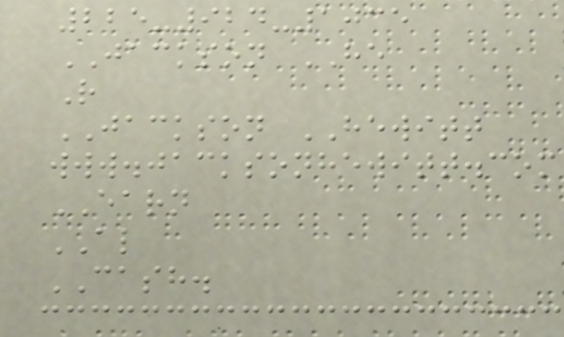225-924-1035
JACKSON HE
R
JACKSON HEWITT
www.jacksonhewitt.com
EARN
AL
CASH.
